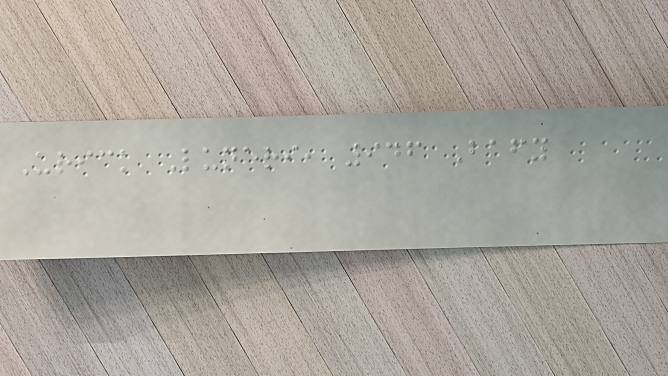Urick Luneri, 946 Bafy
